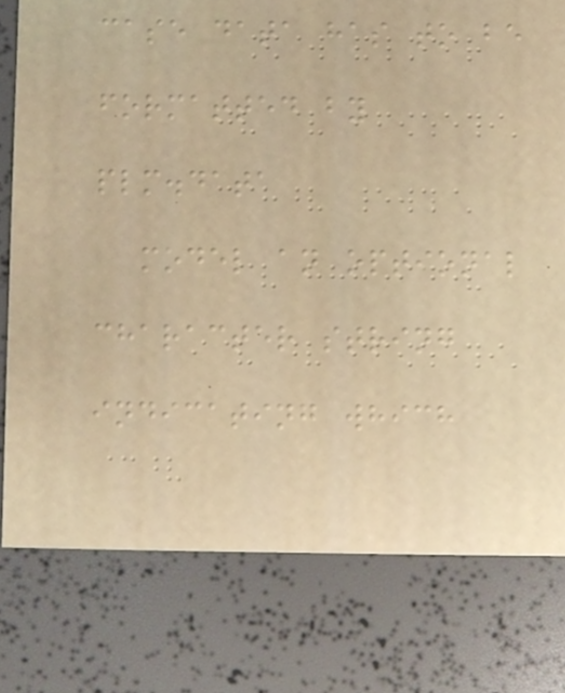case data has to be
formatted by
plm.data
model an optional
character string
indicating which
